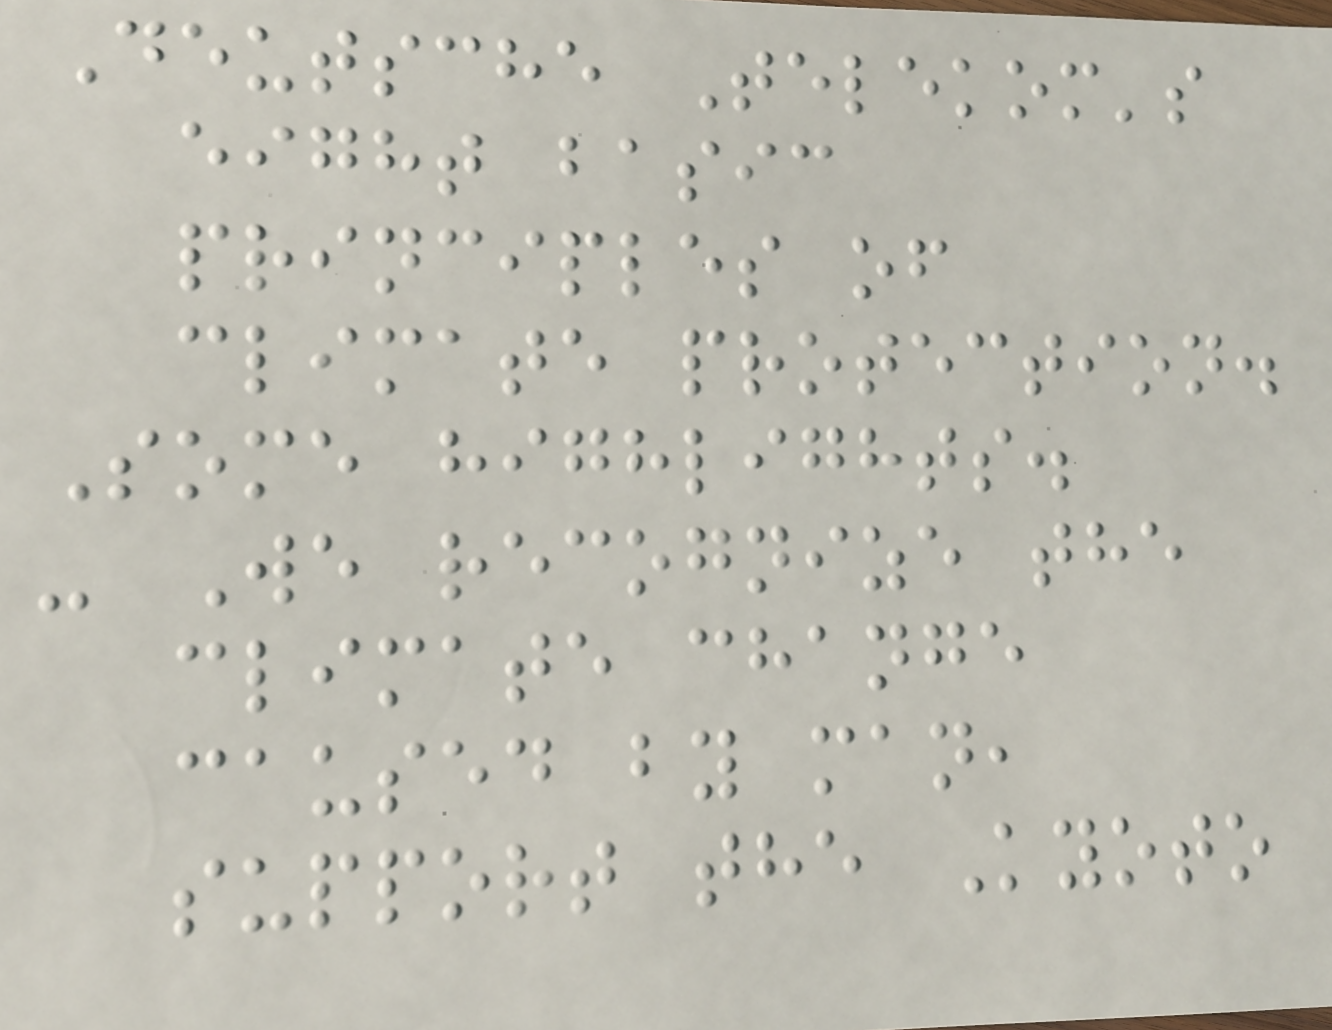Deutsche Telekom's
eight basic
principles of
climate protection.
Some highlights.
- We recognize the
climate change
caused by man,
support the Kyoto
